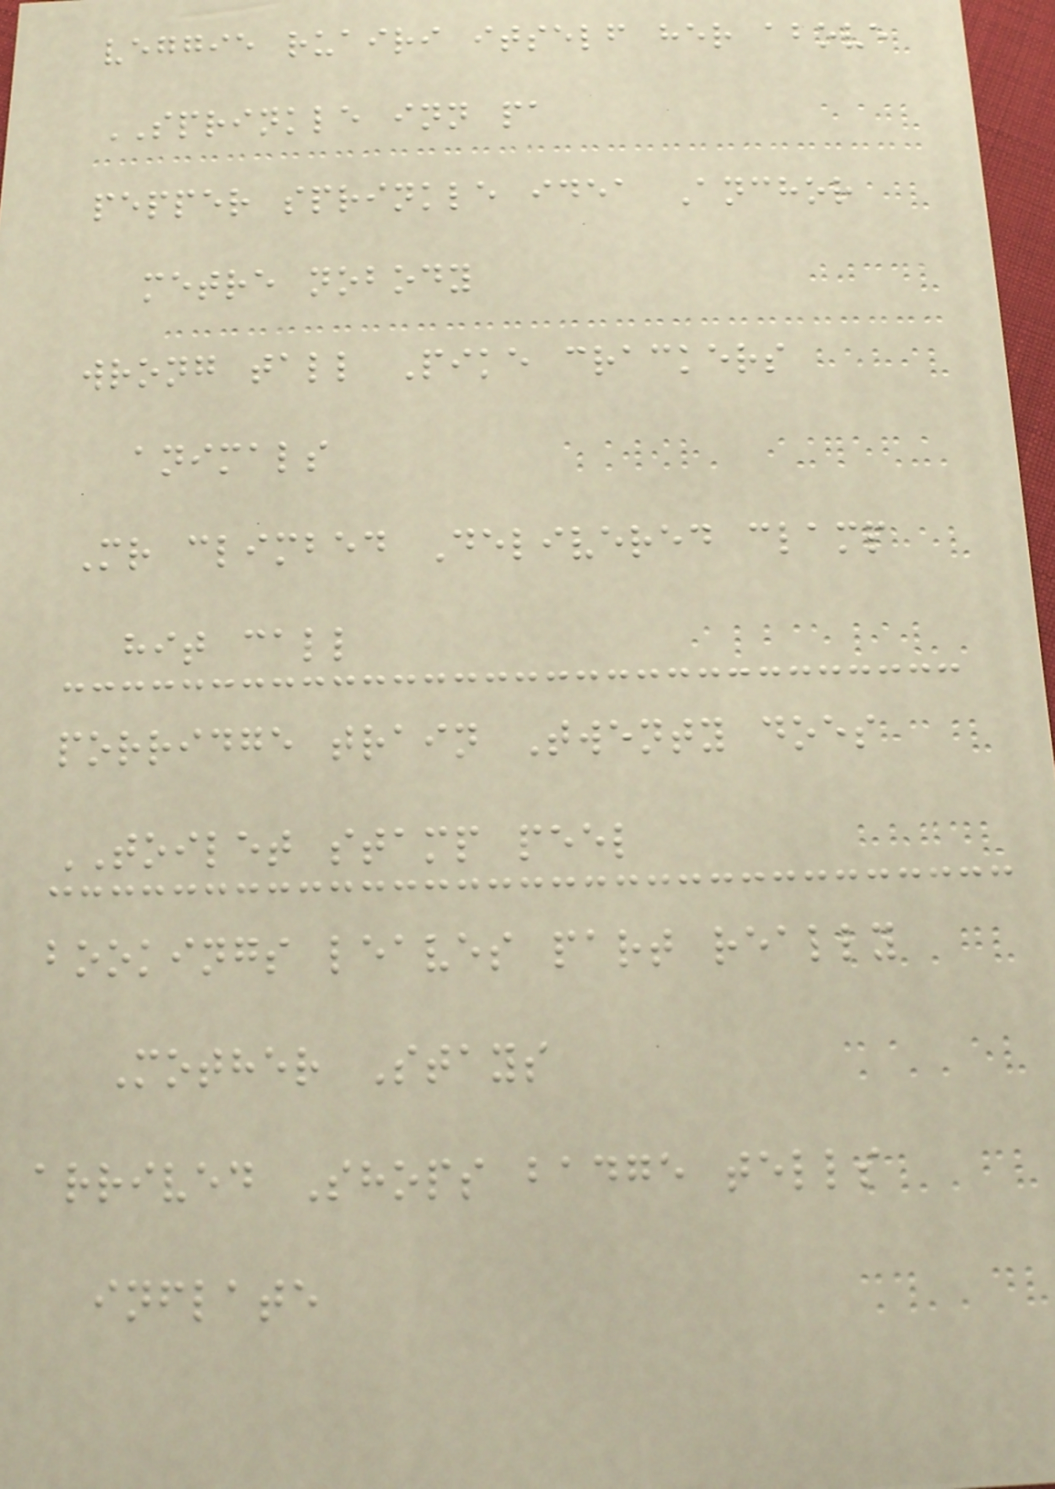veggie ruairi itself her above
SPRINKLE inn pa
pepper sprinkle idea Anchor
metre nobody
wrong tall Pike crackers
animals
Mr climbed Delivered clamp
hit call
porridge train Twenty does
TOILET stamp peel
bookings leaves part really
Mother Stays
arrived Shops badge tells
inflate
